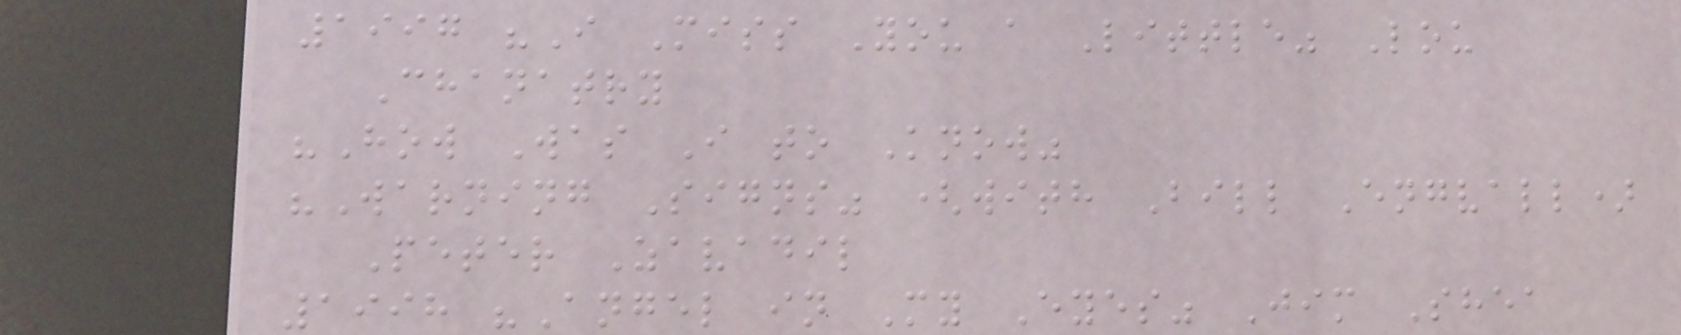1997 "I Miss You a Little" Lou
Chanatry
"How Was I to Know"
"Warning Signs" (with Bill Engvall)
Peter Zavadil
1998 "Angel in My Eyes" Jim Shea
